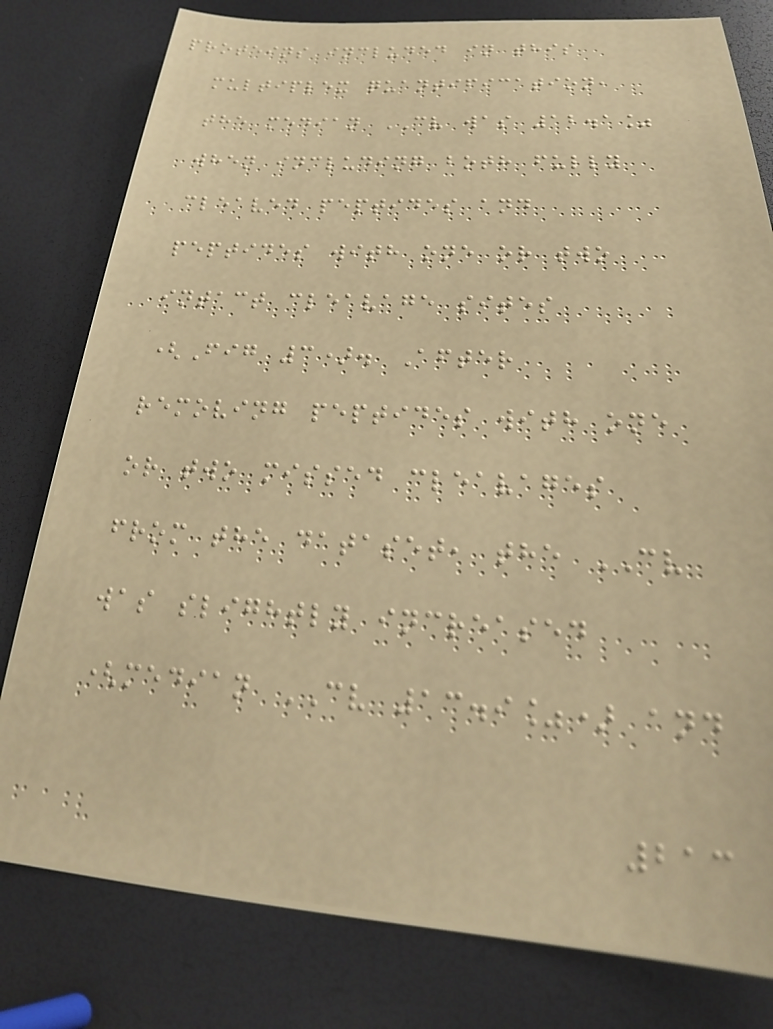proteins included in this
multiplex quantification,
the median CV was 12.1%
when including both fully
cleaved peptides and
peptides with one or two
intact cleavage sites
(Fig 3). After
removing peptides with one
or two missed cleavages
from the dataset, the CV
was slightly increased
(median CV 13.9%) and
213
